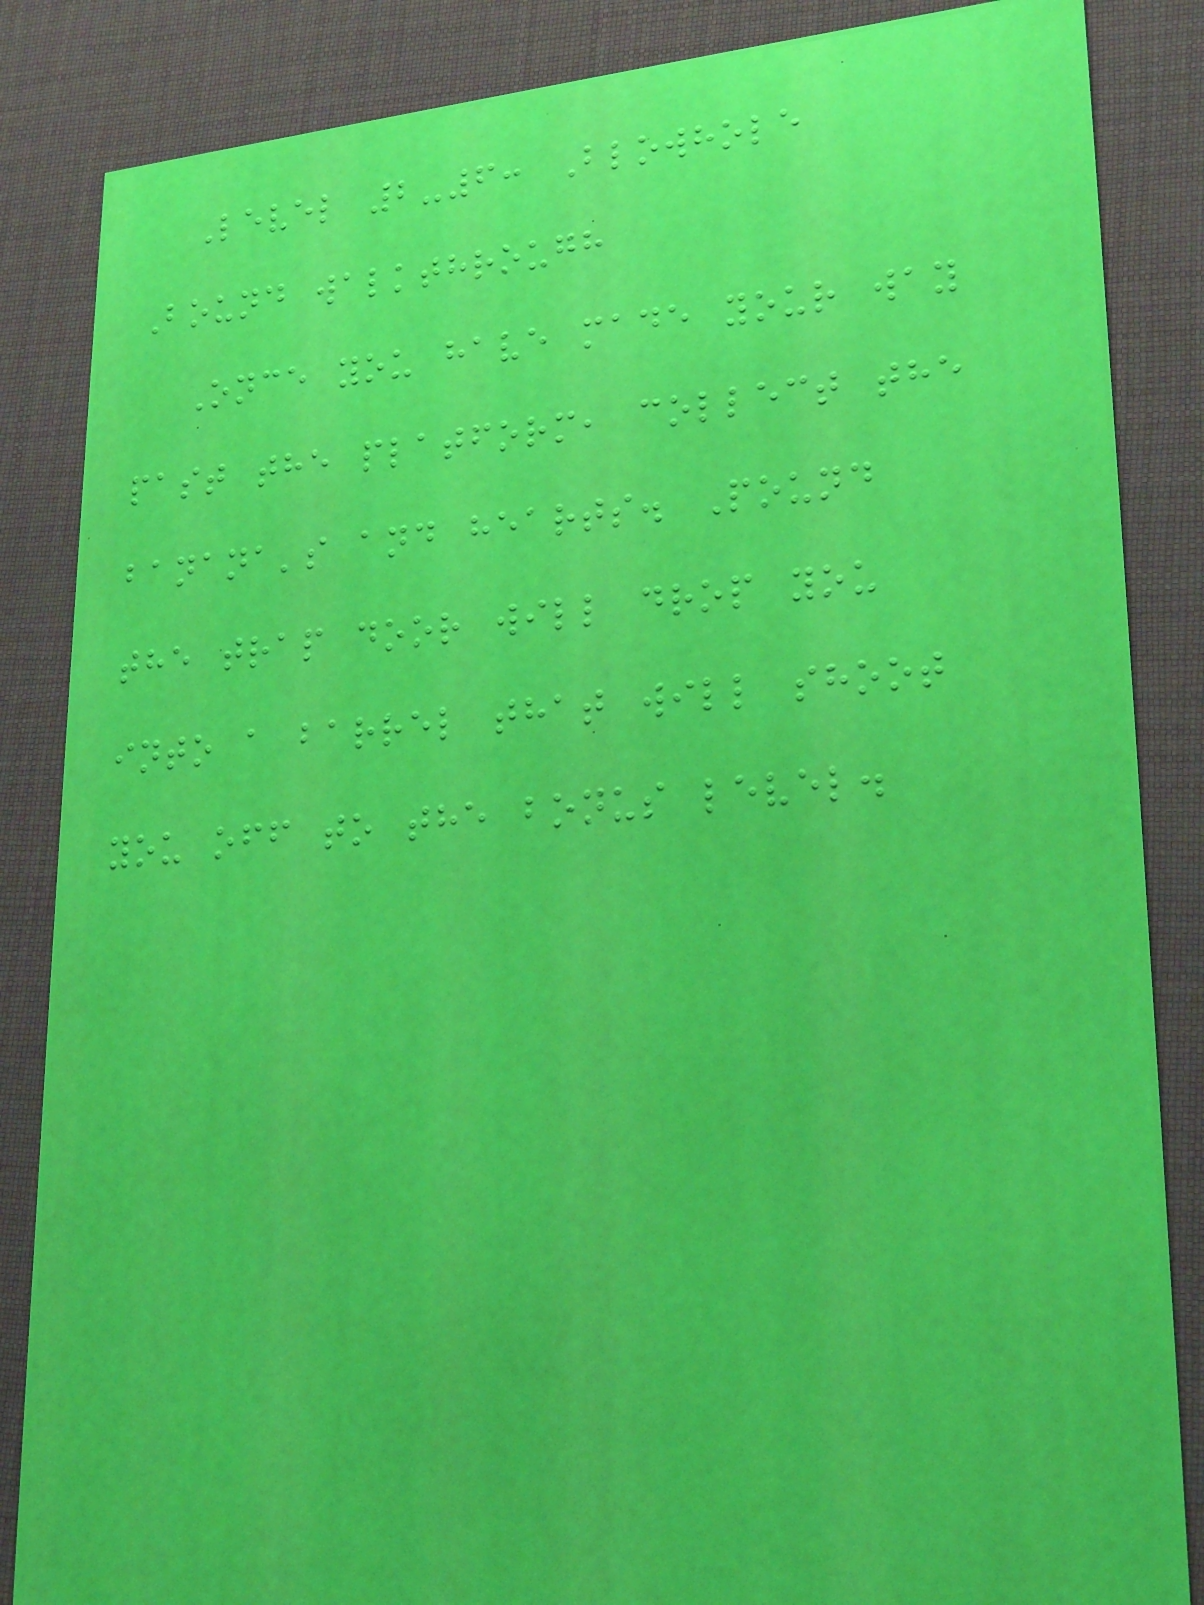Level 2-6: Blowhole
Bound walkthrough
Once you have made your way
past the platform, collect the
banana's and hearts. Pound
the trap door will drop you
into a barrel that will shoot
you off to the bonus level.
